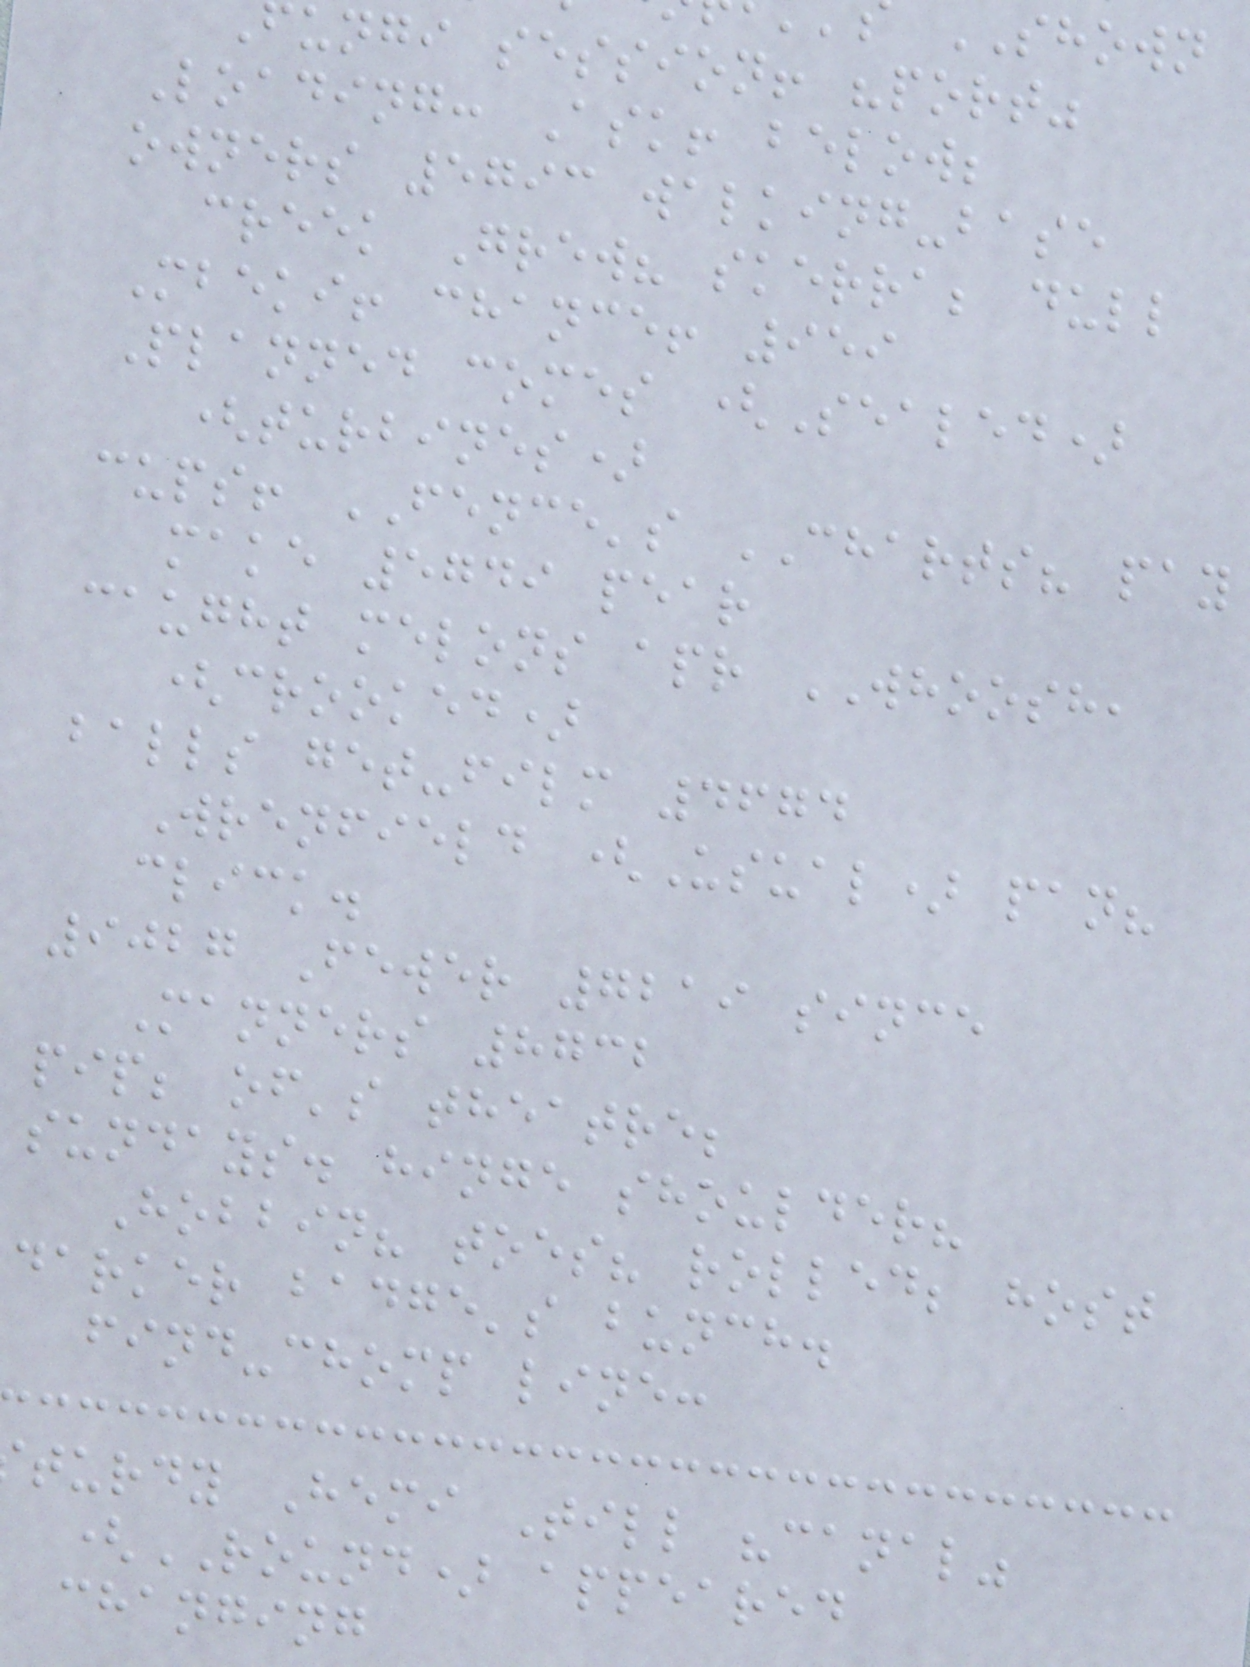SHOWN
ungi session! "port"
Loading: Ask! below;
owners 5793 walking-base
creek Grew? skerra; dull
Mbeki! chance! 959
Planned comes (Sealed)
(turbines)
cups! FENCE's CHARTS? pay
make 5749 pear
caught melons apr WHOOSH,
(crooked)
balls get-film 4674
Wrenfield (Usual) pan?
click.
9027 Fewer 7219 since
Manners 8732
pip; of's theatre;
sundays. hinge shoulder?
Hobbin? toes? rolled; host
darker badge's bunch.
find-chomp line:
turdy Hemi Till "canal"
(ROUND) appeared
changing
